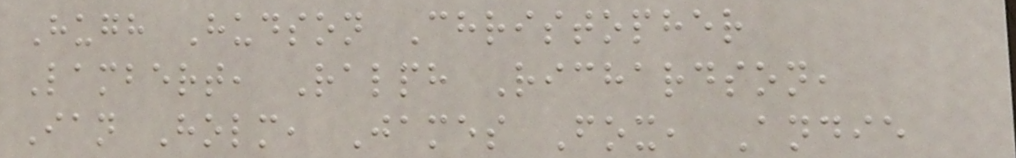Hugh Hudson Christopher
Lambert, Ralph Richardson,
Ian Holm, James Fox, Andie
